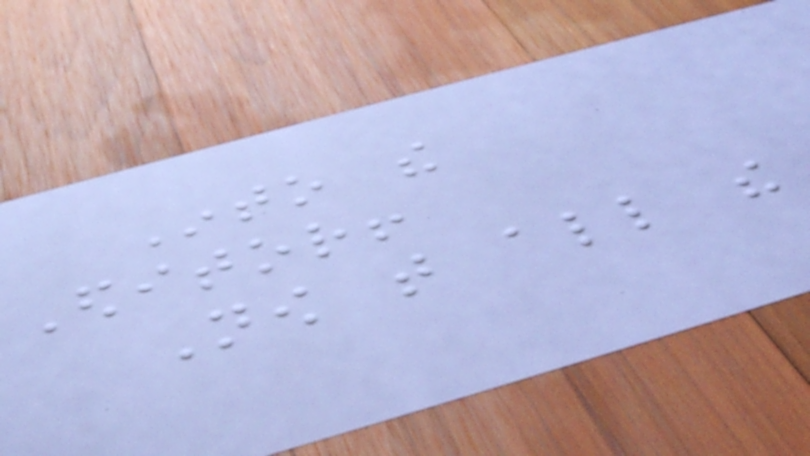Into the
Editor!
Now that all the
